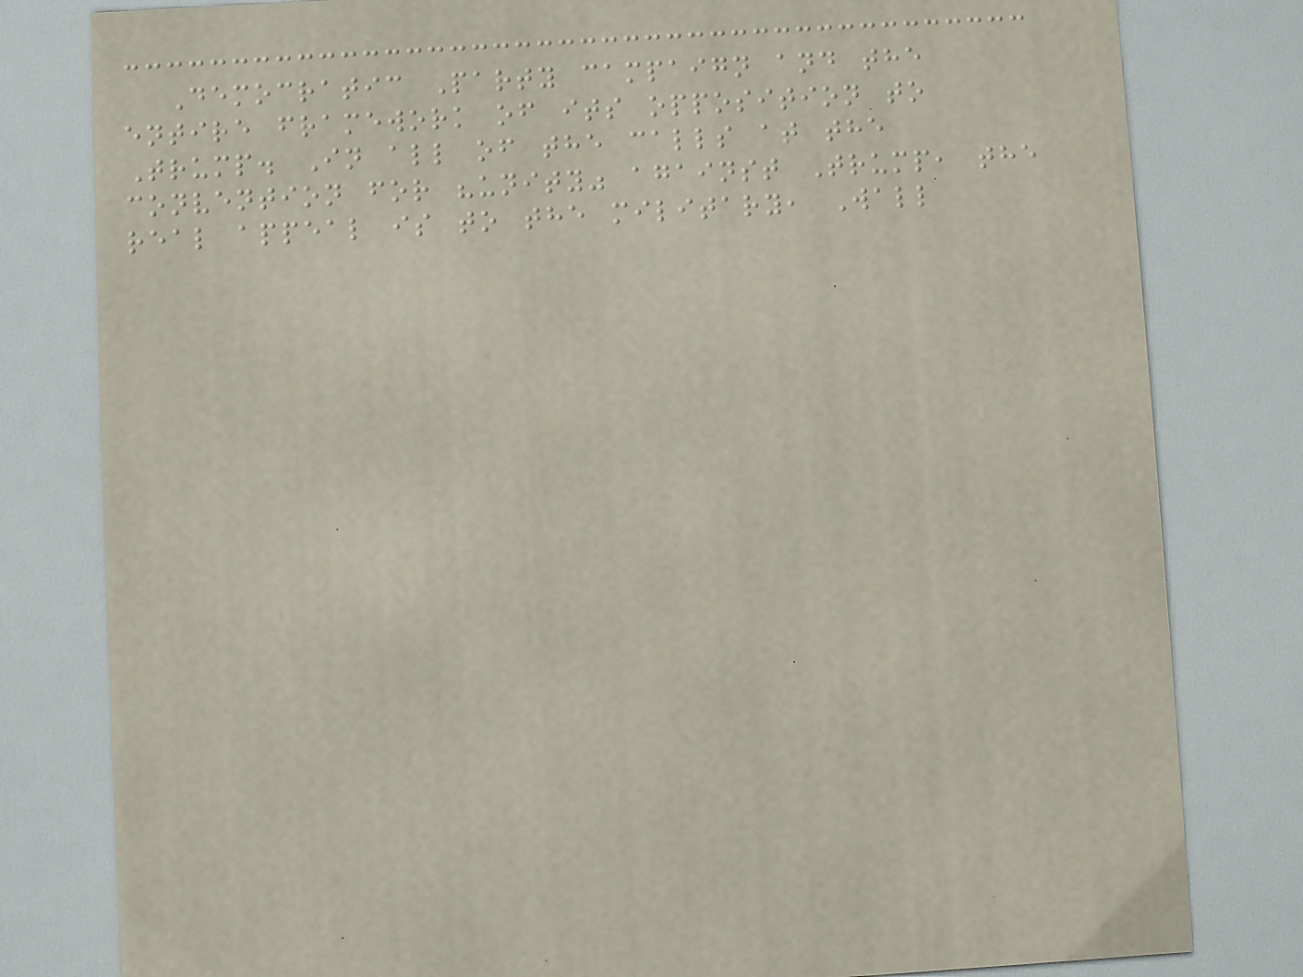Democratic Party campaign and the
entire framework of its opposition to
Trump. In all of the calls at the
convention for "unity" against Trump, the
real appeal is to the military, Wall
